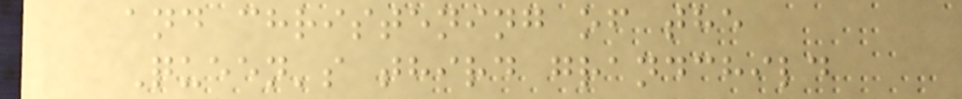and christening of the
Queen's third grandchild
